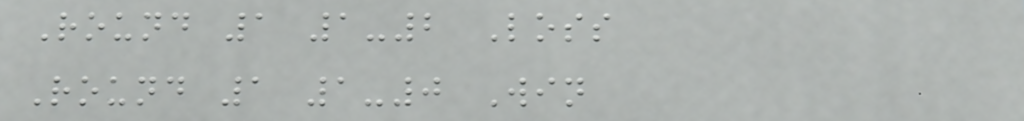Round 1 1-2 Loss
Round 1 1-0 Win
